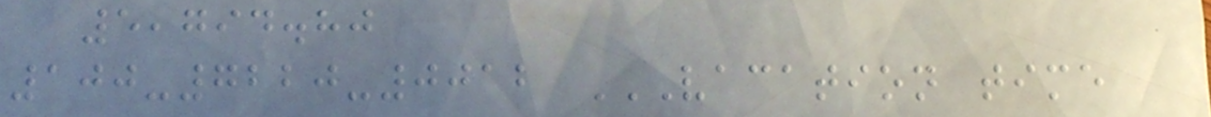5,794.80
100-7220-0012 VACATION TIME
